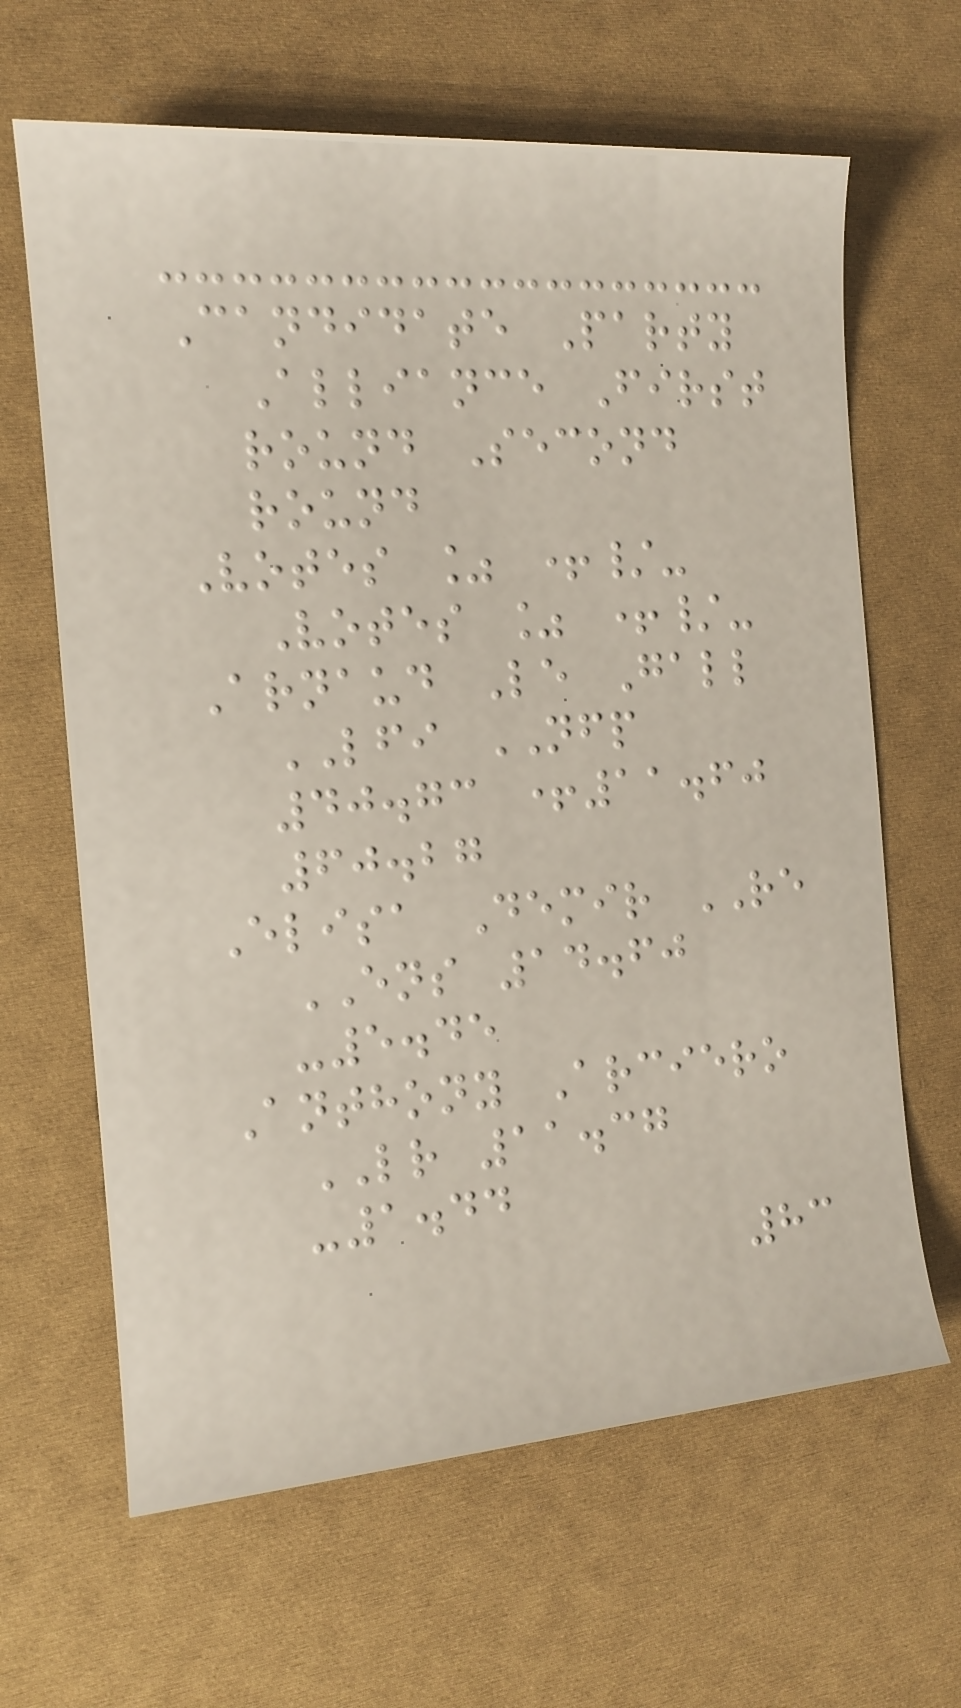Candidate Party
Alliance First
round Second
round
Votes % +/-
Votes % +/-
Arnaud Le Gall
LFI NFP
40.73 +11.60
60.27
Elisa Demir RE
ENS 14.60
-5.45
Anthony Arciero
LR 11.37
-1.44
83
